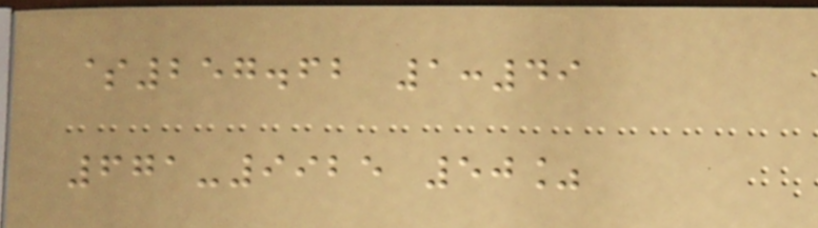$257.62 1:49
671-9925 50%
